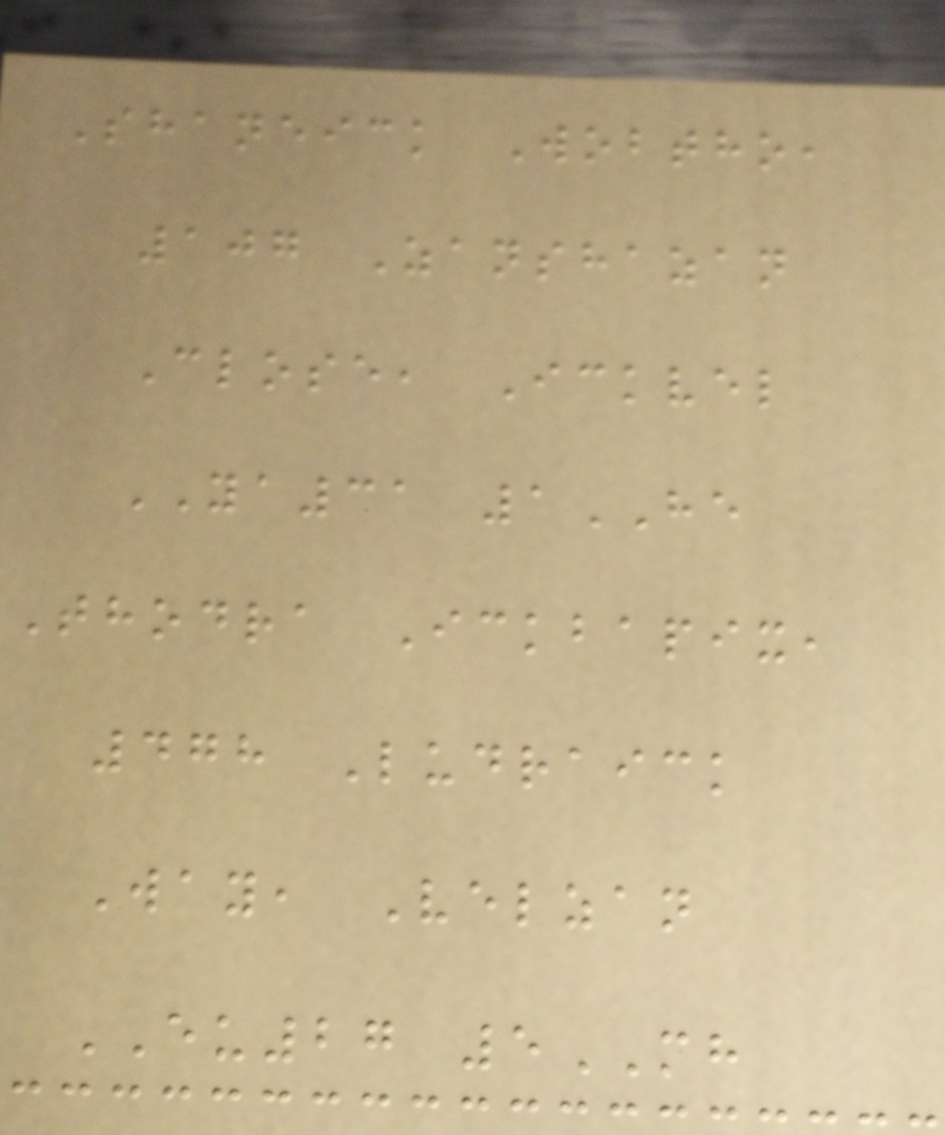Shaneick Wobtho,
107 Zanshazan
Close, Ickvel
YA31 1HE
Thodra Ickbapix,
478 Ludraick
Way, Velzan
EU27 5MH
